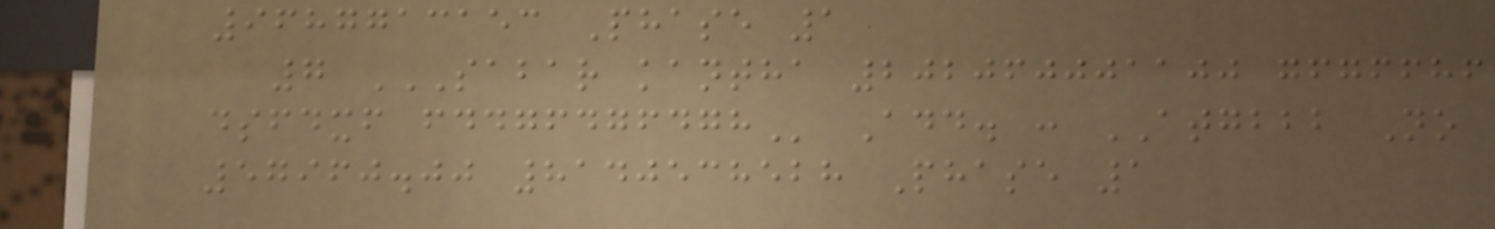9687713153 Phase 1
7 SABAR KANTHA 202060001100 GFGFFHF
DSFDXF FDDGFDGFDGH Add. : ATGBBB No
57960.00 8140538528 Phase 1
